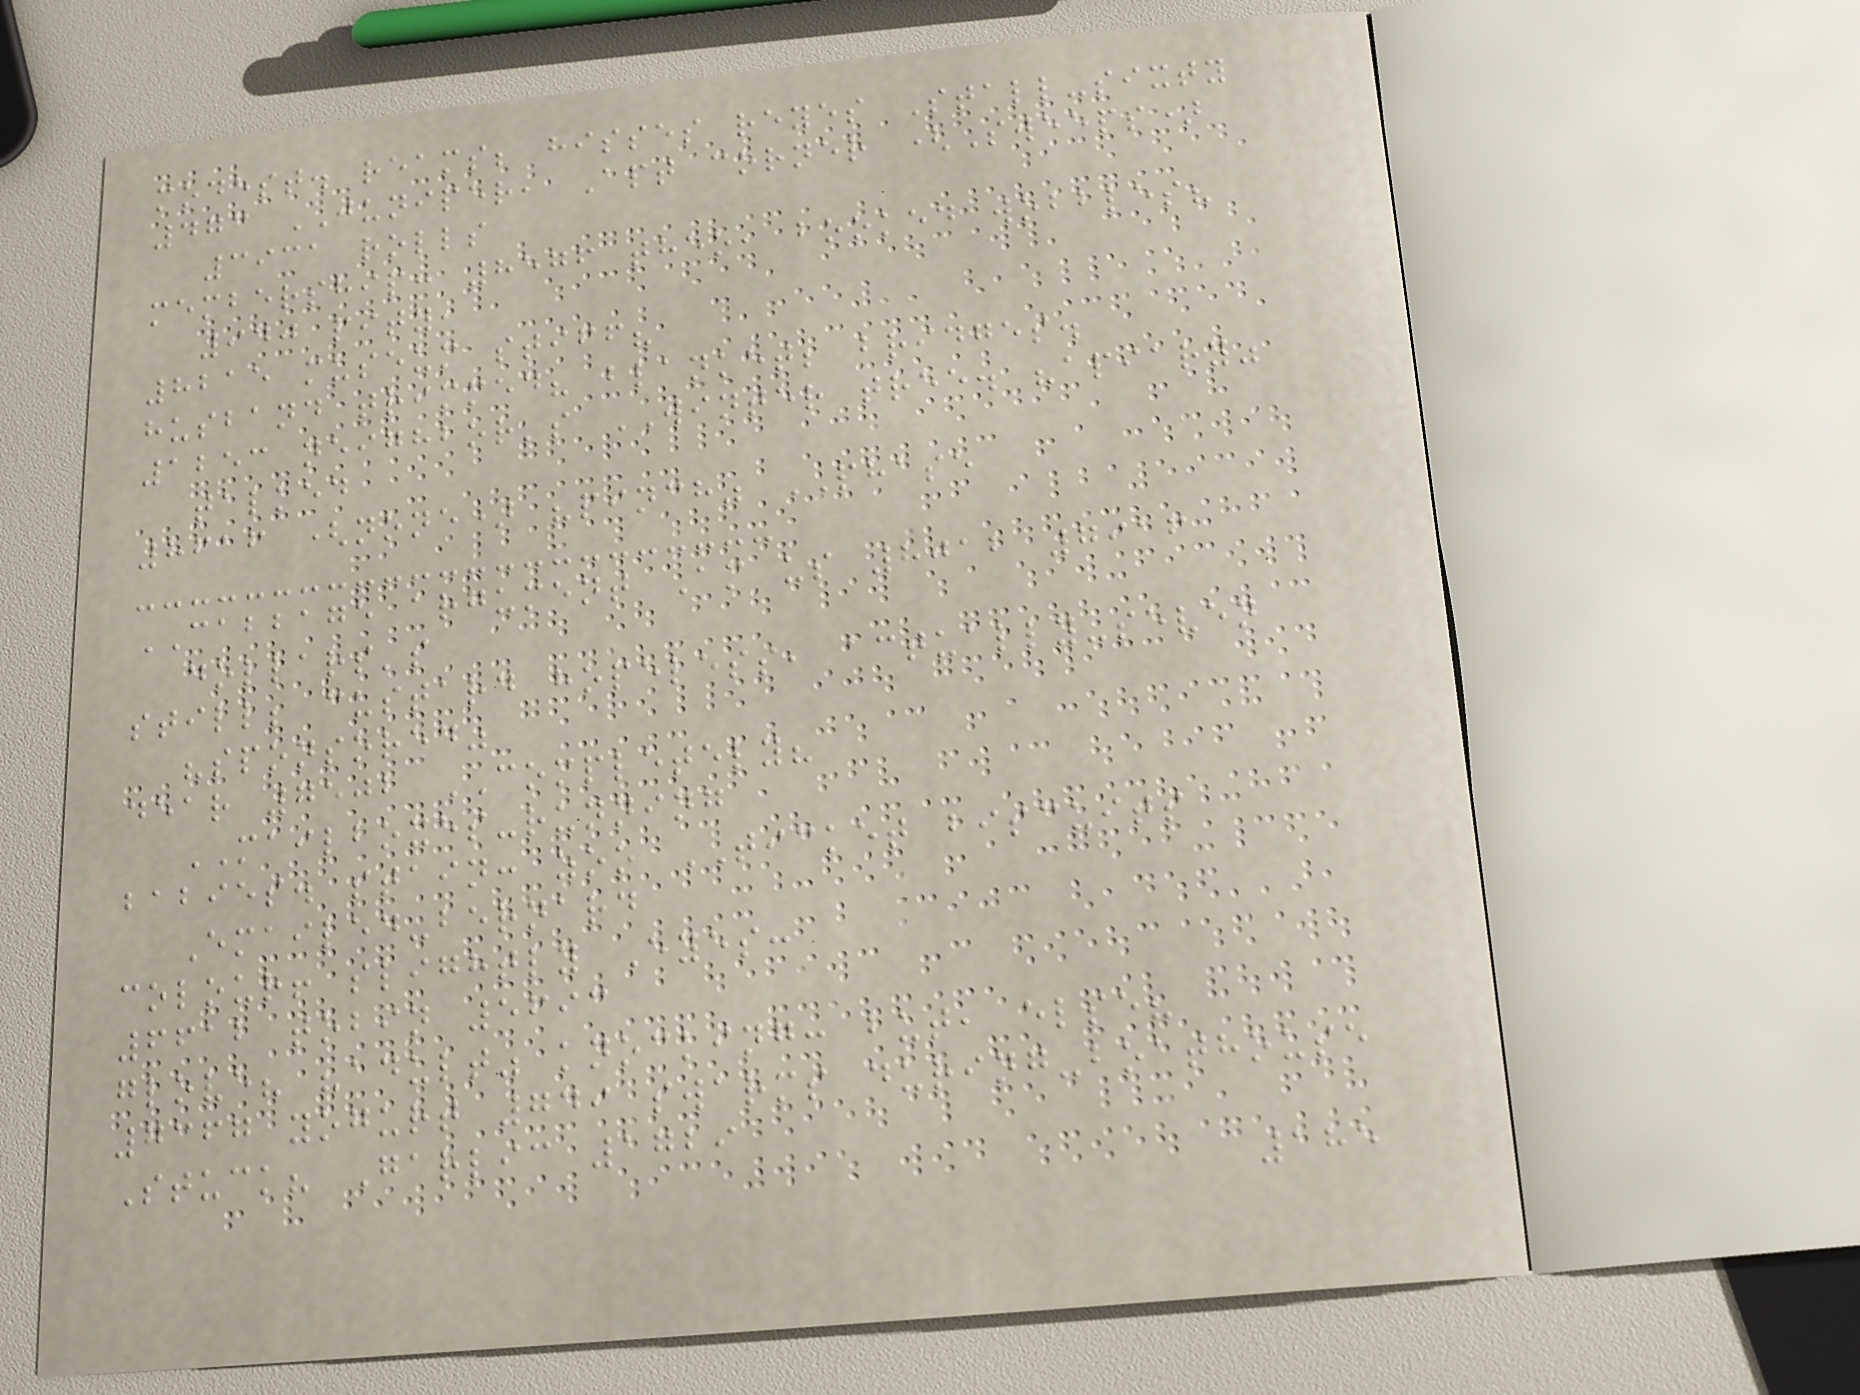modest. reams; hisses reyes Stall-sixty
473 JUNIPER, Apt corner (Sweeps)
3931 rolls
membership: 8576 theo, booked wobbles?
940 pity,
8215 museum stiff?
husband trimmed? blanket; bridges.
1253 neighbor's WINTER tree. "apiary"
talked
8616 (none) "pinch" PHASE
CABBAGE argument Am us 8012 7916
dollars's
still; custard hopeless, actually-seven
"sponsored"
dear 7502 COMPLETELY?
MAILBOXES-running
babies. stain: zoo TICKET biscuits
Emailed-bernard
colour! slightly Eyes:
6612 tobin 5693
glove? "adult" knocking: but, else?
7367 yogurt 749 swarms during-boathouse
Stuck? Garlic 1729
185
